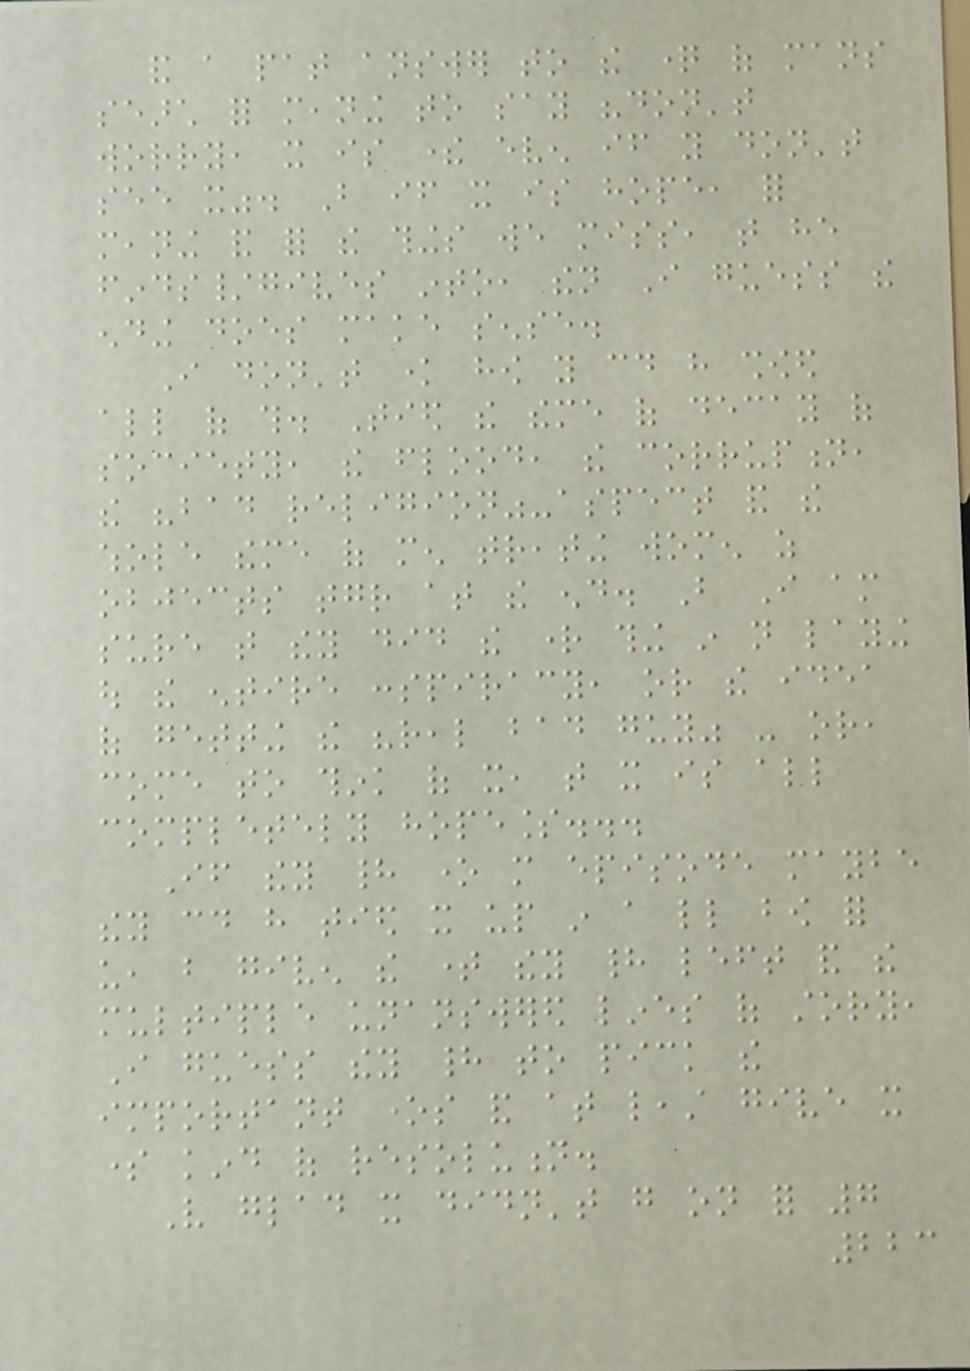and a pat answer to the question of mans
search for meaning to say "don't
worry, it is there even if you don't
see it". But if it is hope, for
meaning and for the things we miss, that he
finds/gives into, then I guess the
ending does make sense.
I don't know how you could have showed
all of this. Tied the theme of decay of
society, the flood, the corruption,
the "bad religion"-aspect and the
whole theme of men treating women as
objects together at the end. But I am
sure that they did the right thing in not laying
out the entire conspiracy, or the idea
of getting the "real bad guy" - or,
come to think of it, that it is all
completely hopeless...
If they had one more episode maybe
they could have tied it up in a little bow for
us, but given the time they had left and the
multiple unanswered lines of story,
I guess they had to pick the
important ones and at least give it
some kind of resolution.
Very glad it didn't go on for 7
223
